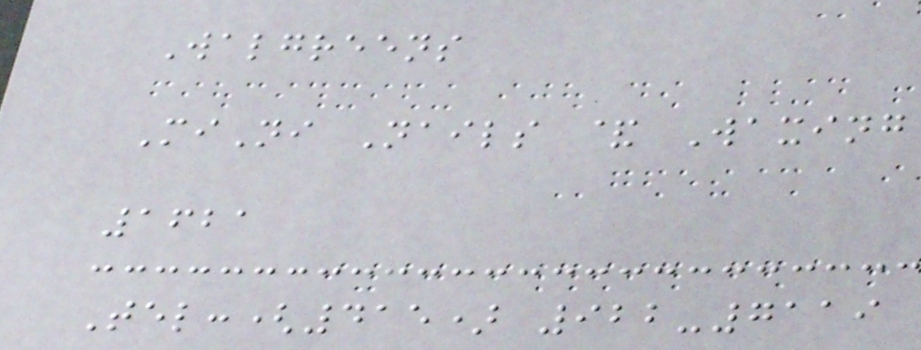Walgreens
MiNi Nails & Waxing
1621
Tel:(415) 922-7119
